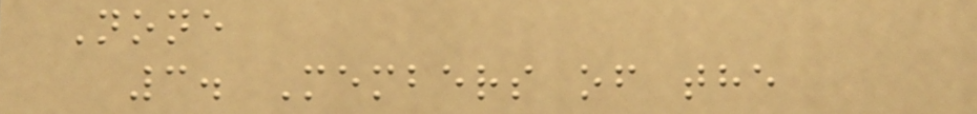None
3. Members of the
